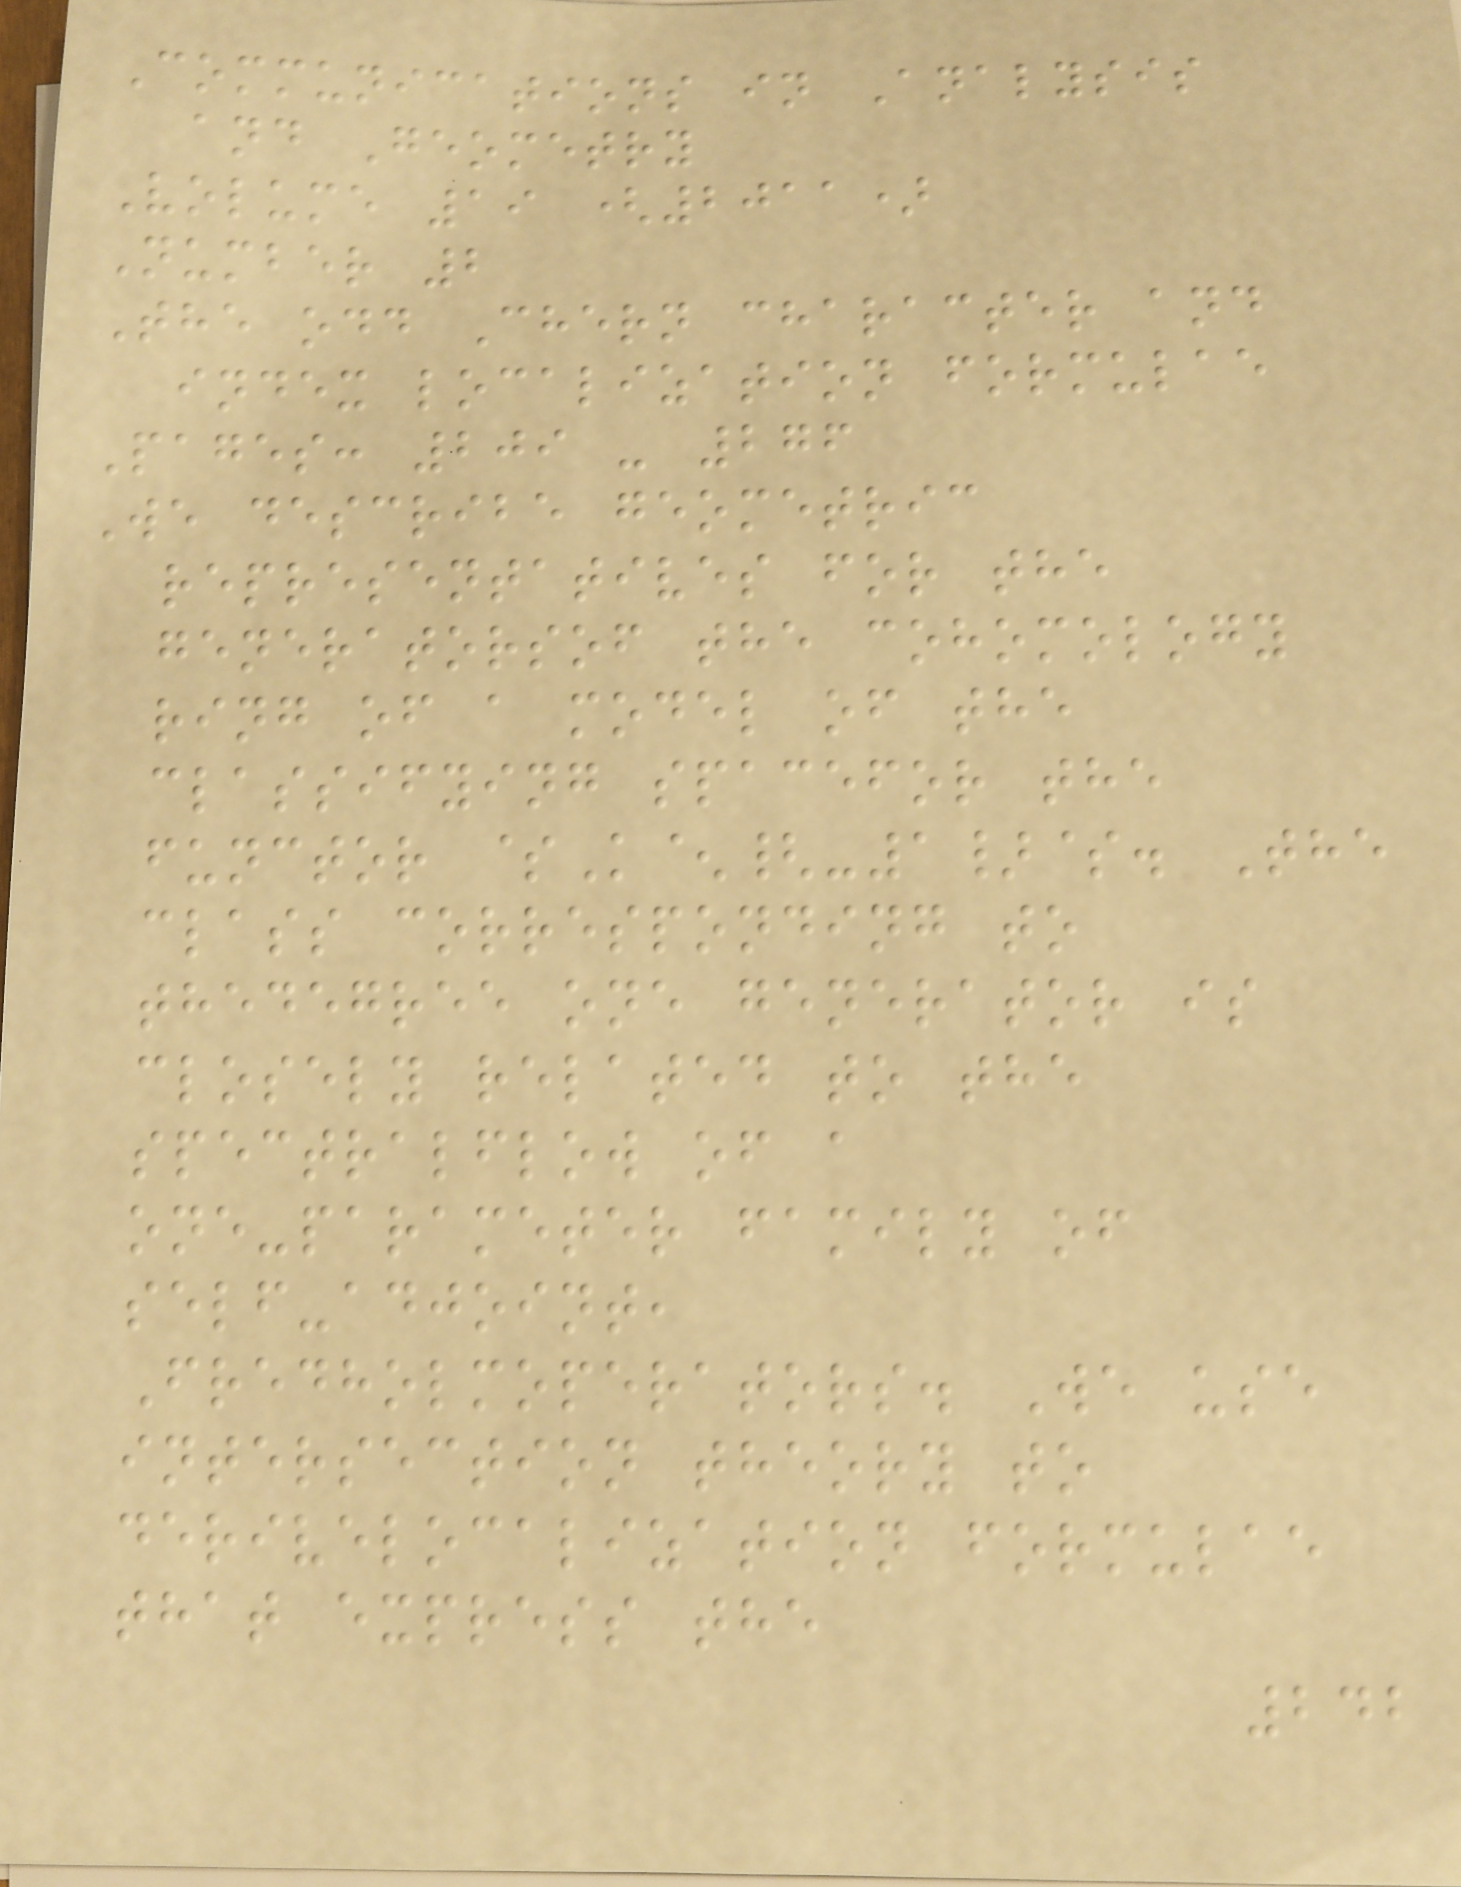Communications in Analysis
and Geometry
Volume 19 (2011)
Number 2
The odd Chern character and
index localization formulae
Pages: 209 - 276
We describe geometric
representatives for the
generatorsof the cohomology
ring of a model of the
classifying spacefor the
functor $K^{-1}$. The
class corresponding to
thedegree one generator is
closely related to the
spectralflow of a
one-parameter family of
self-adjoint,
Fredholmoperators. We use
intersection theory to
derivelocalization formulae
that express the
242
